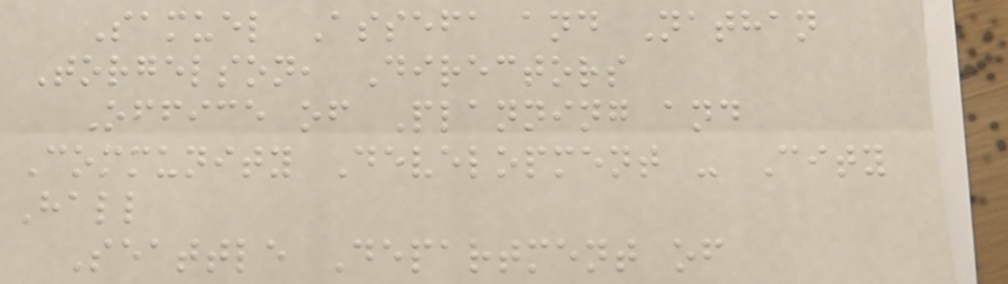Samuel Assefa and Nathan
Torgelson, Directors
Office of Planning and
Community Development - City
Hall
Seattle Department of
